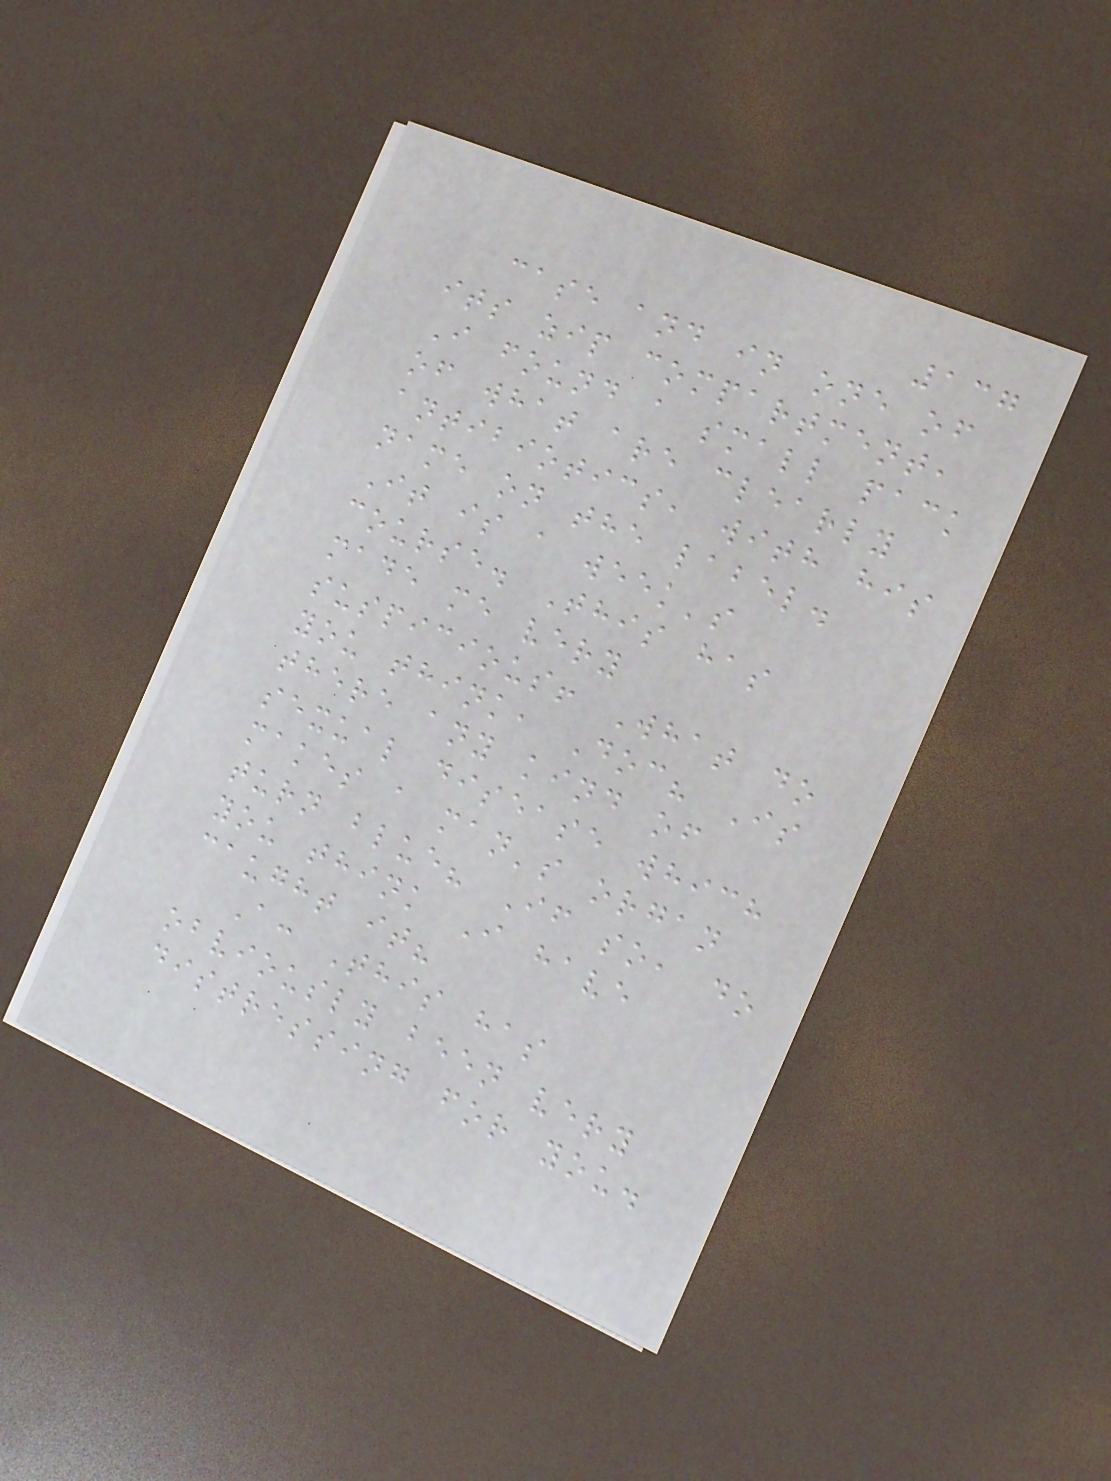137
case and in one of
its zip compartment,
I found a small pack
of what are clearly
antibiotics, with his
name on the label.
It is a week's
course. This has
made me very
suspicious! What do
you think, Doc? Is
there any kind of
sexual disease which
makes a man's organ
turn blue? If so, do
you think I have
caught it?
A: This has
obviously been very
distressing for you.
